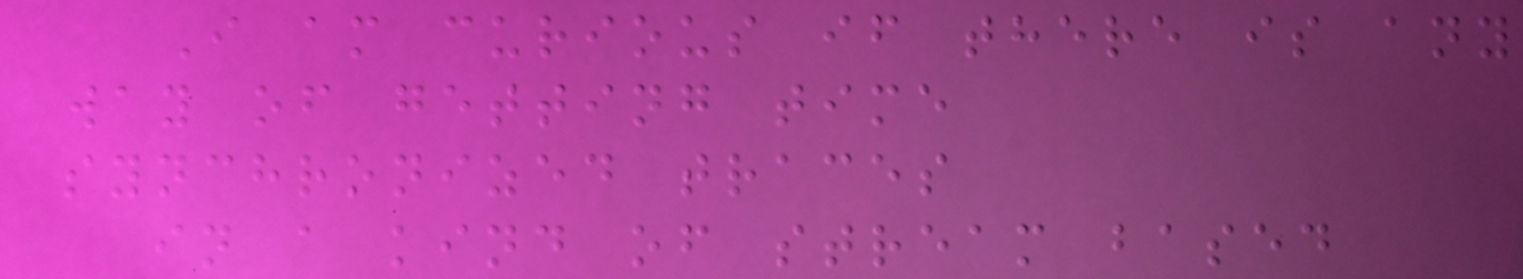I am curious if there is any
way of getting time
synchronized traces
in a kind of stream based
